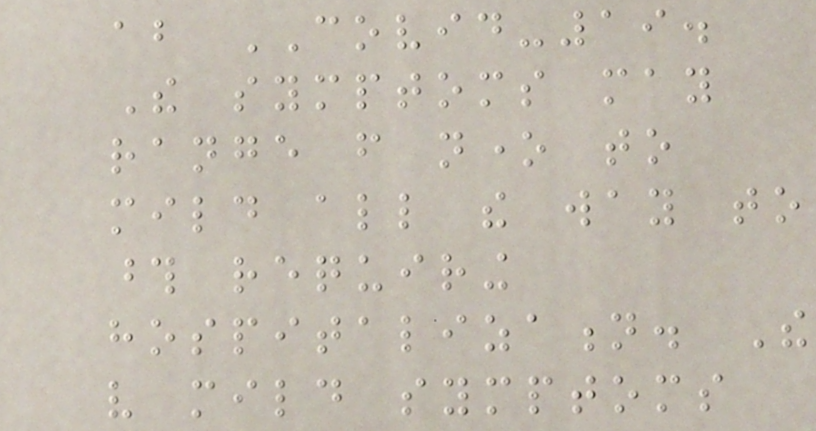about COVID-19.
The symptoms may
range from none to
mild all the way to
those requiring
hospitalization. The
very mild symptoms
